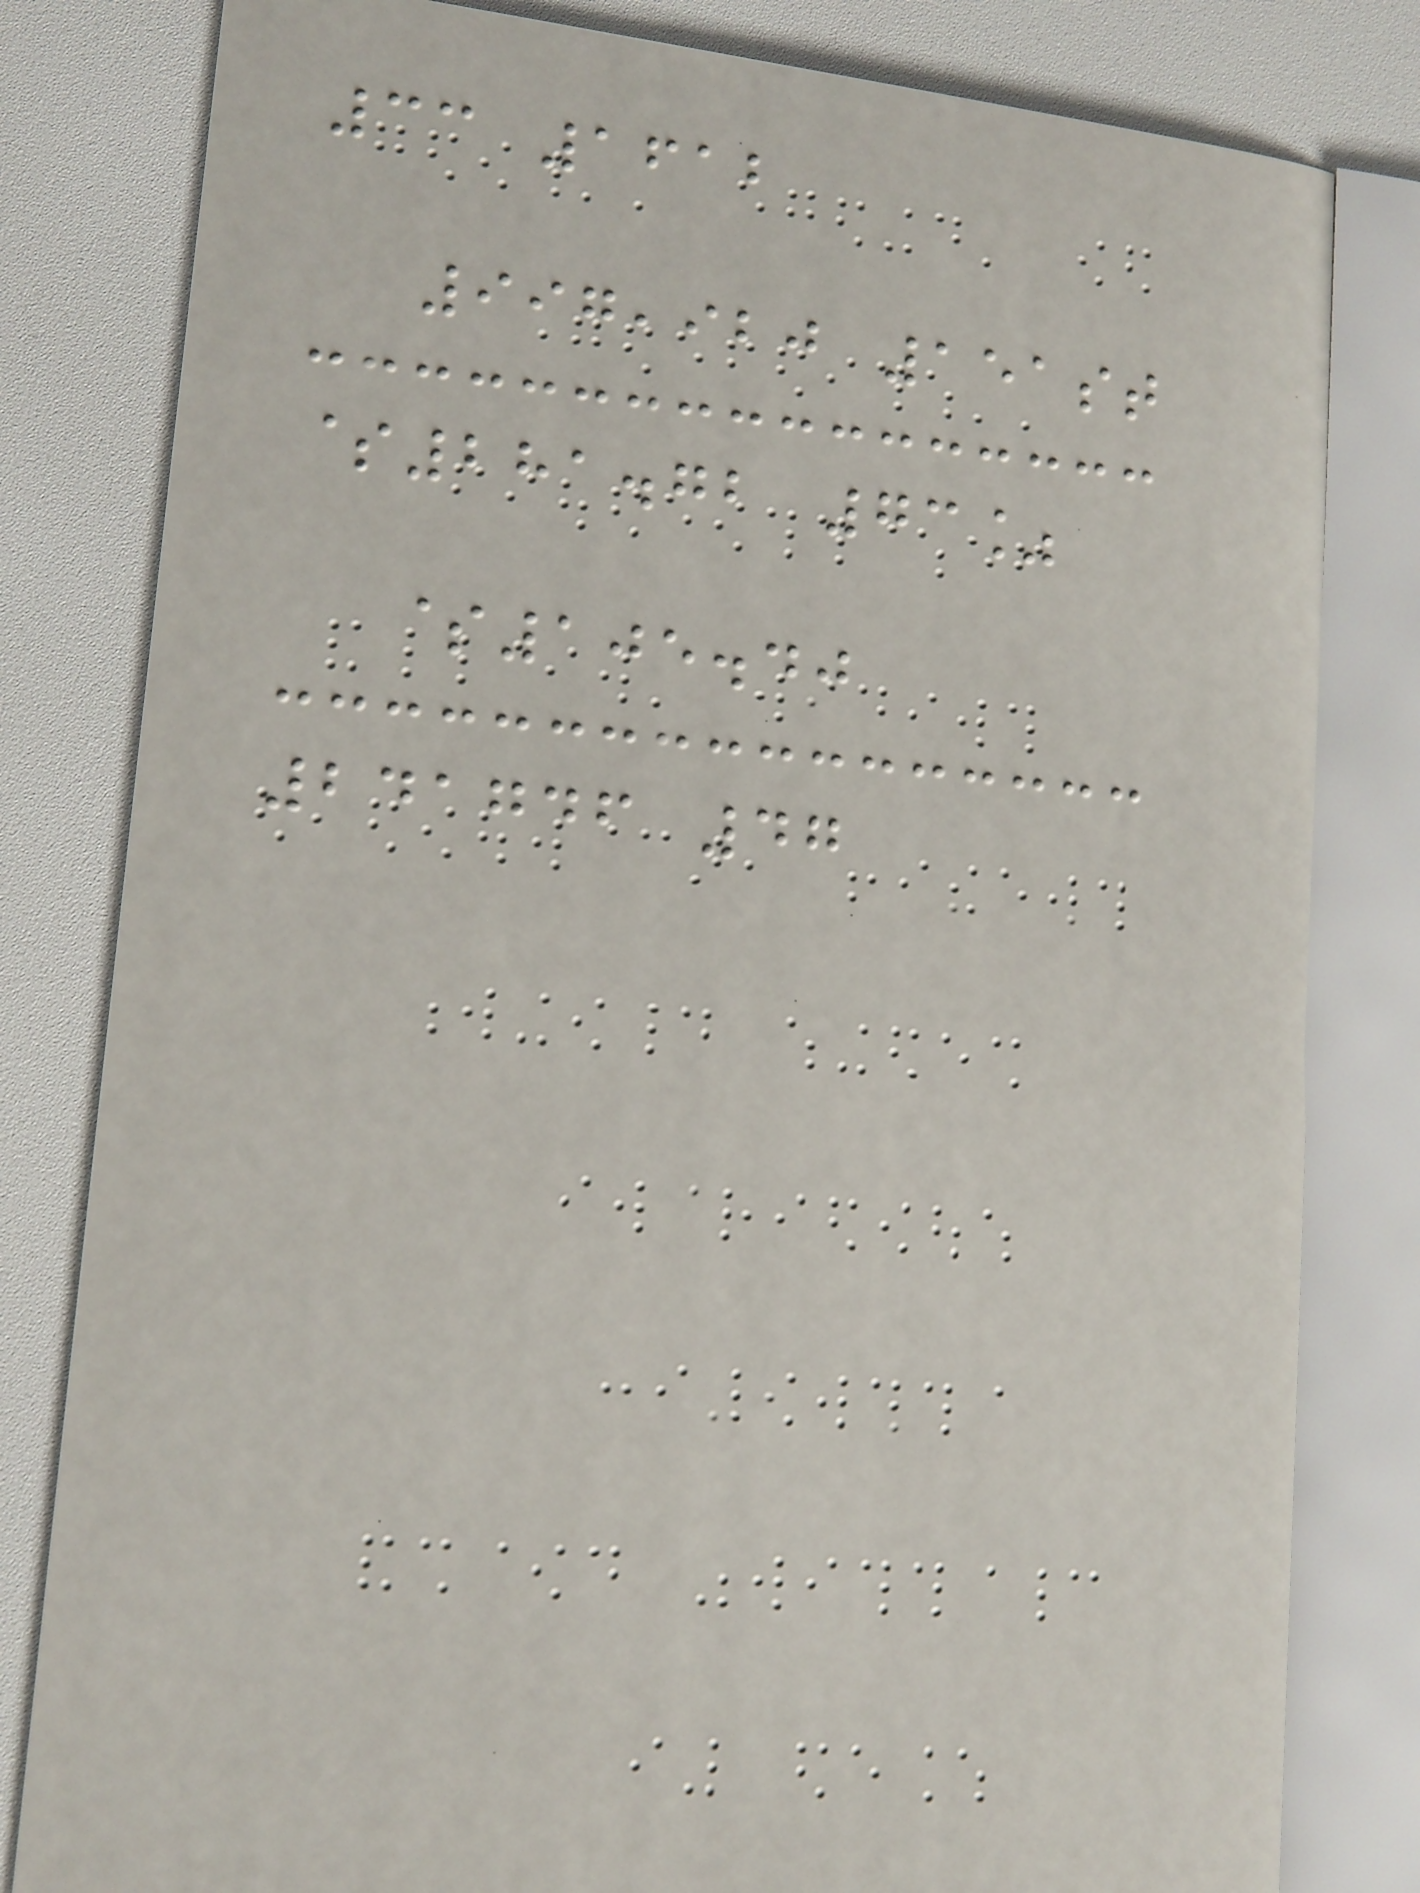33 1612
997,920 151st
$281.72 73%
$105.40
241746 47
